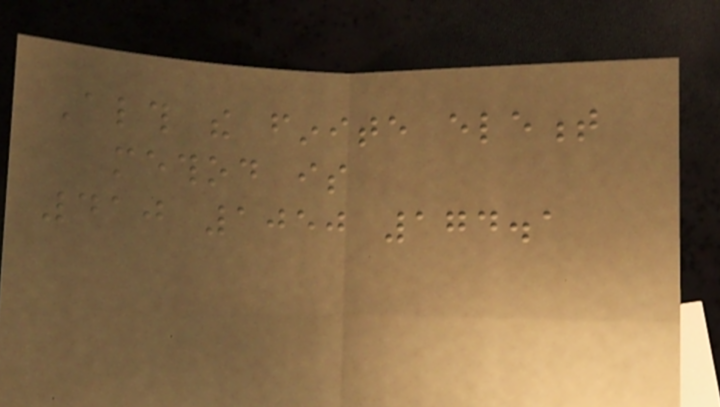Although the finite element
method is
410 1050 174.1
